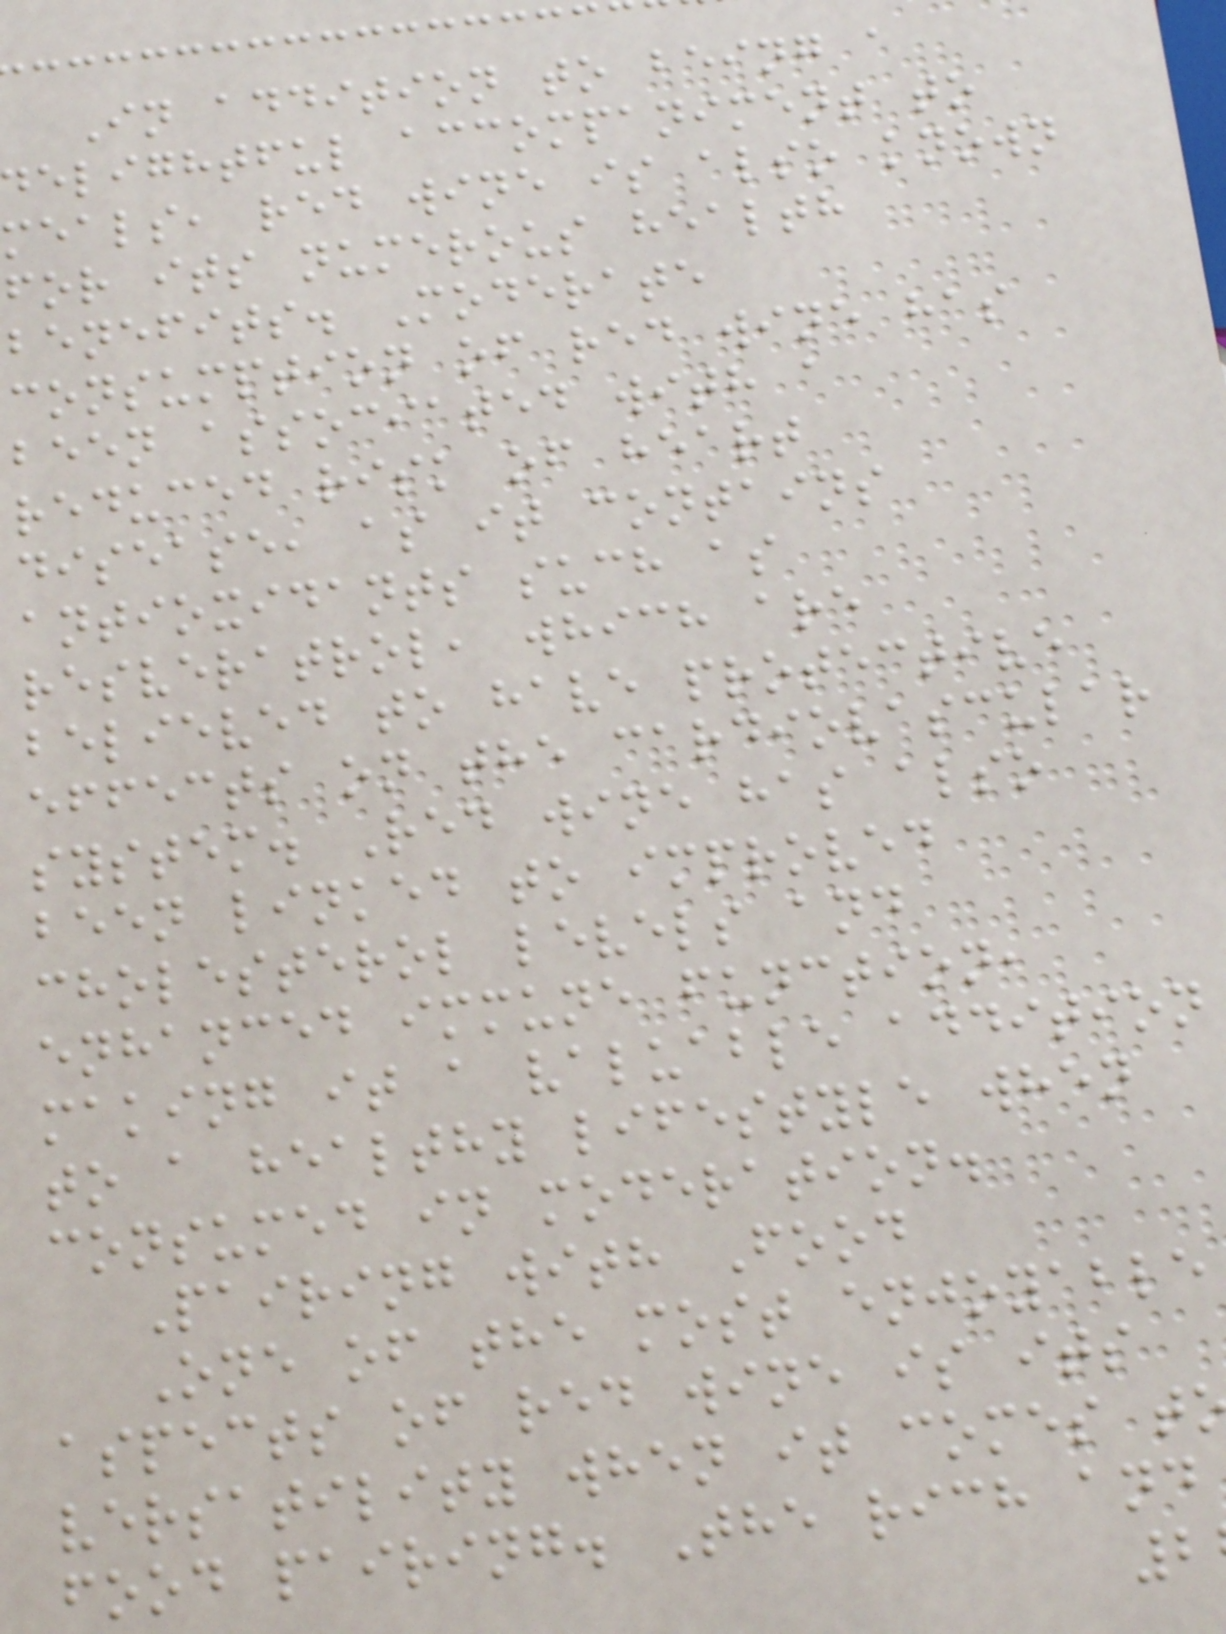In addition to being a
delightful accompaniment to
meals, red wine is also known
for its numerous health
benefits. Moderate
consumption of red wine has
been associated with a
reduced risk of heart
disease, as it contains
antioxidants such as
resveratrol, which are
believed to have protective
effects on the cardiovascular
system. Red wine has also
been linked to improved
cholesterol levels and
enhanced immune function,
making it a valuable addition
to a healthy lifestyle when
consumed in moderation.
Pairing with Food
One of the most enjoyable
aspects of red wine is its
versatility when it comes t
food pairing. The rich and
